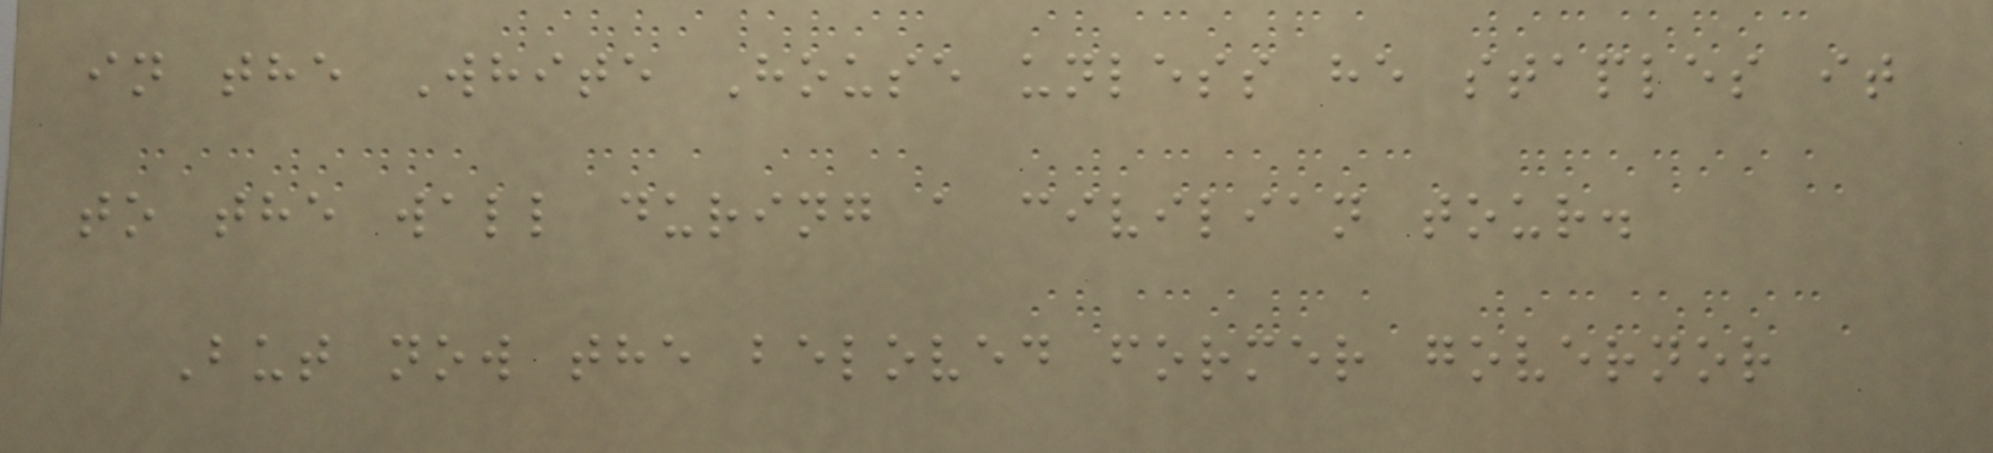in the White House unless he staples it
to the wall during a civilian tour.
But now the beloved former governor
